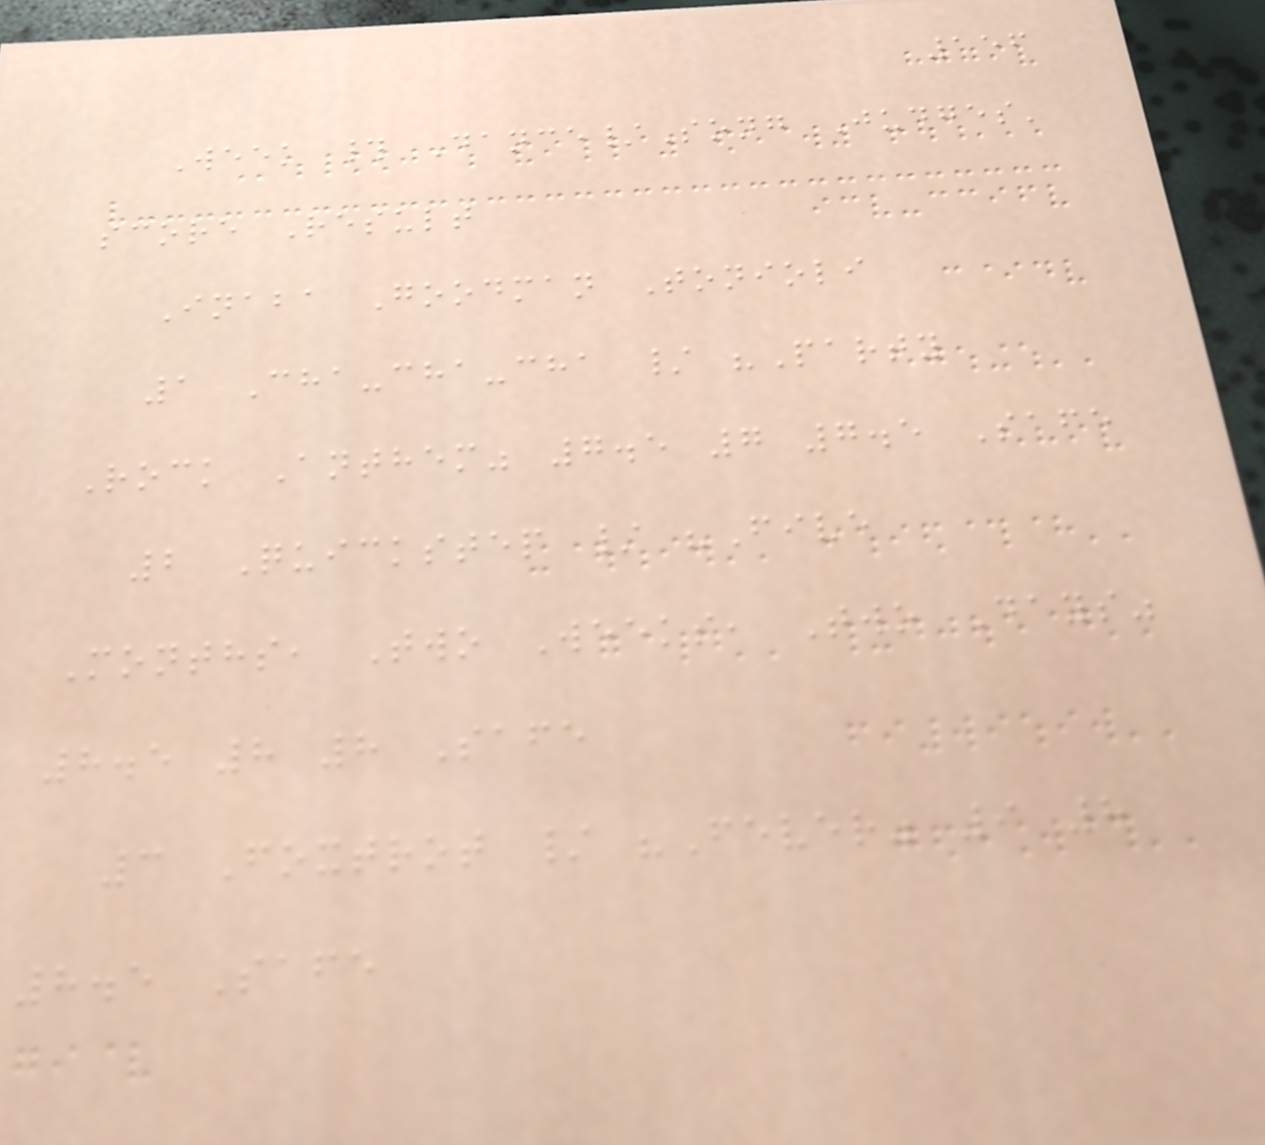156
Week # Dance/Song Judges'
score Result
Inaba Goodman Tonioli
1 Cha-cha-cha / "Party
Rock Anthem" 7.5 7 7.5 Safe
2 Quickstep / "Five
Months, Two Weeks, Two Days"
8.5 8 8 Safe
3 Foxtrot / "Fever" 9 8
8.5 Safe
